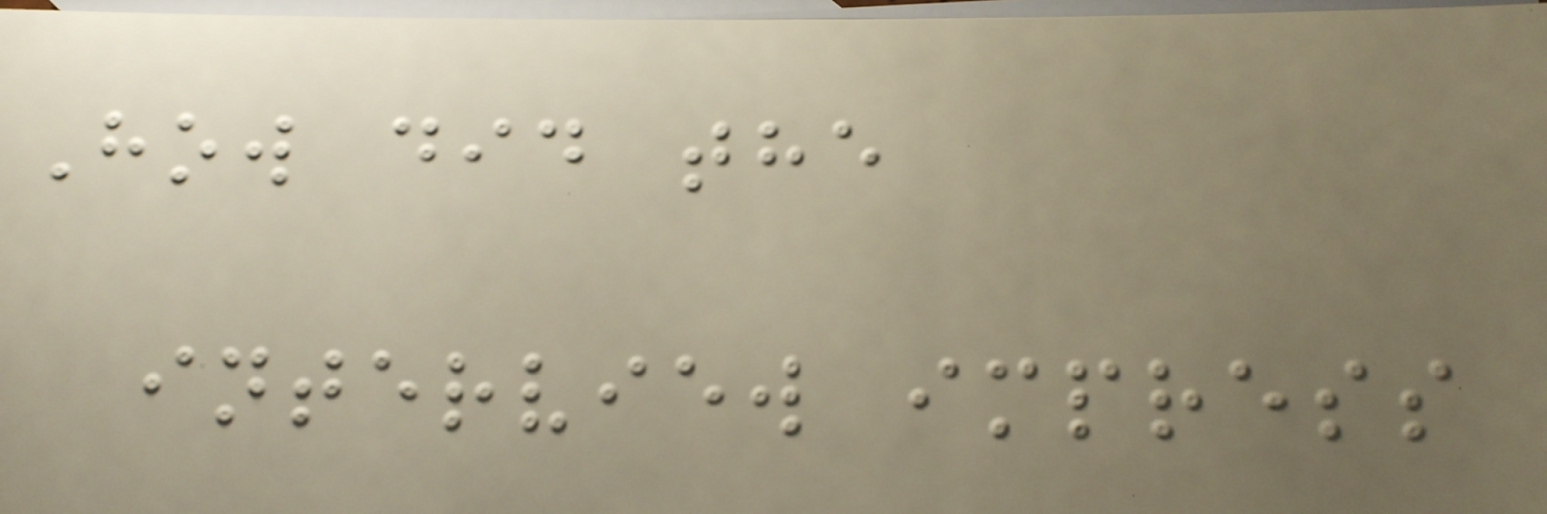How did the
interview impress
